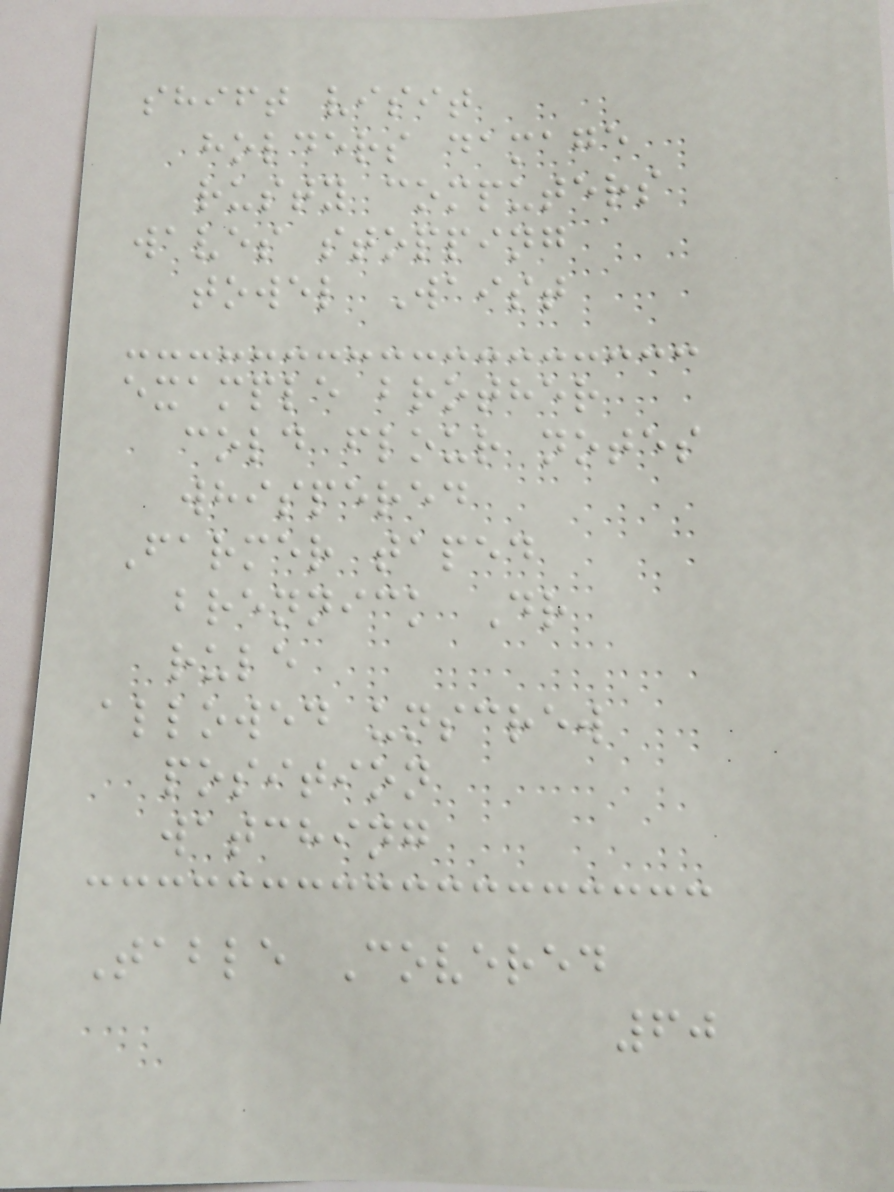shift visit
holders damage
rusty computers
waves stopping
towel Waist
example brother
cold flour notes
whispered
Farmer taped
brennick Dr
rule
allowed unscrew
position
watching
Table Covered
60
